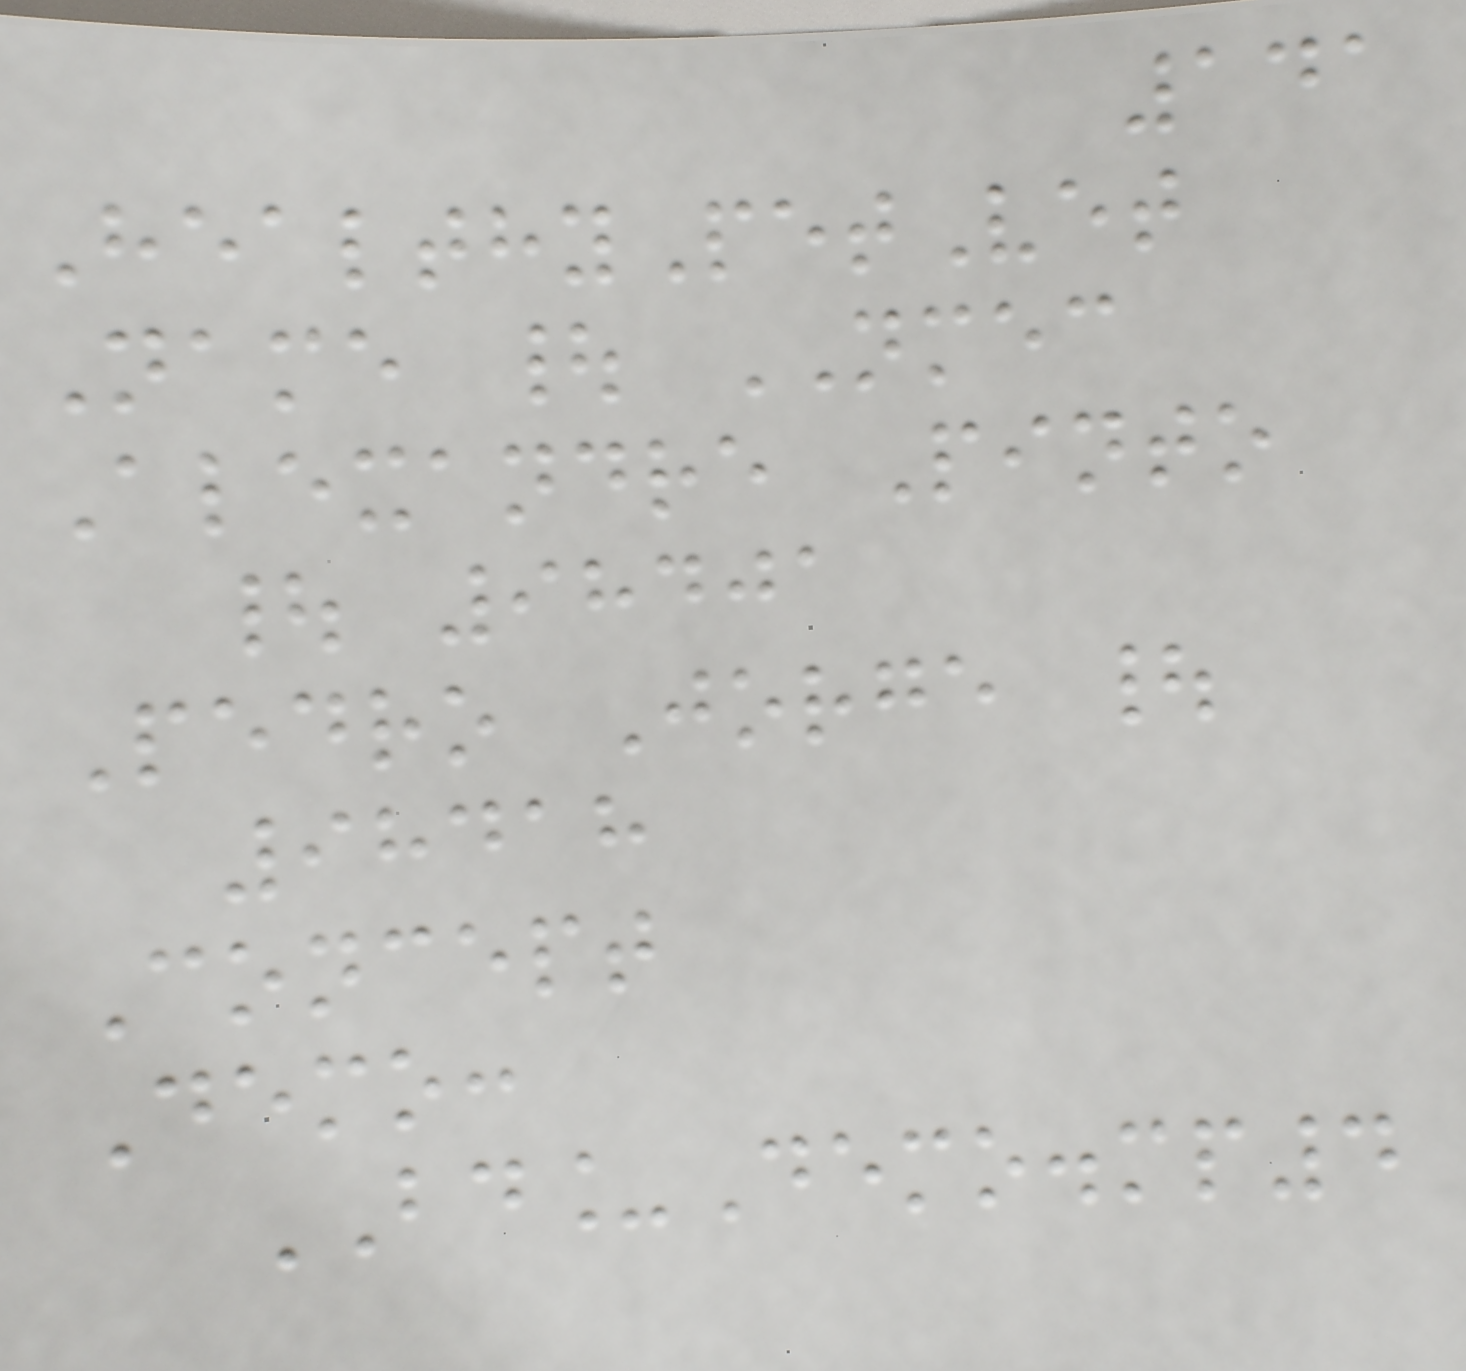141
HealthyPetVet
Name | NMEC
Alexandre Pinto
| 98401
Pedro Jorge |
98418
Concept
Demo:
BD_Demo.mp4
